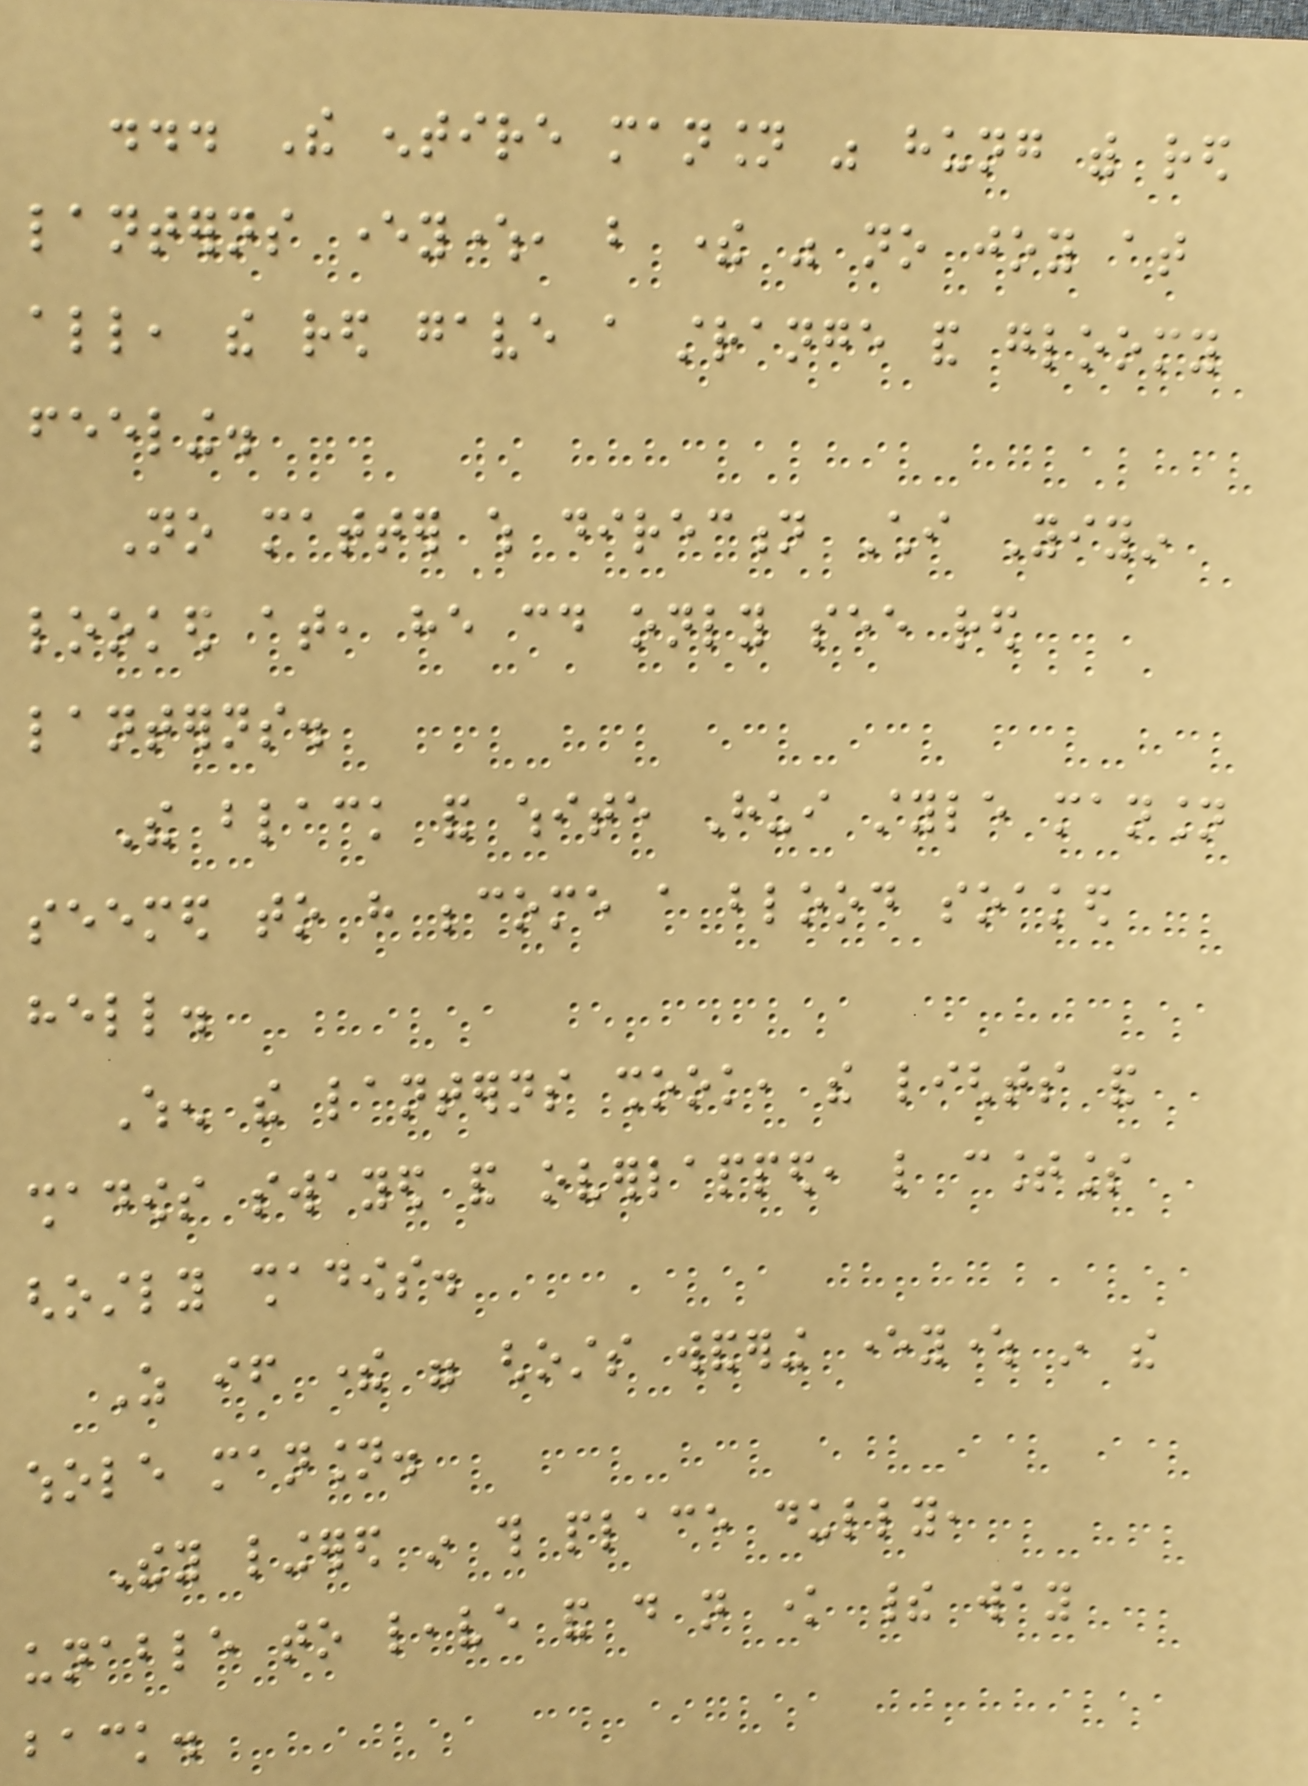... The entire mansion was hung with red
lanterns everywhere, but there was no joy at
all, the red gave a strange and gloomy
feeling.
No matter which direction Chi Yiyin
looked at, he could only see red
lanterns.
The black and white Hui style mansion
seemed to have become a blood soaked
hell.
When the lanterns shook, the lights and
shadows swayed and overlapped, like countless
ghostly shadows.
As if there were ghosts wandering everywhere in the
whole mansion.
They lingered in this place dully,
unable to leave and do not know their way
back.
